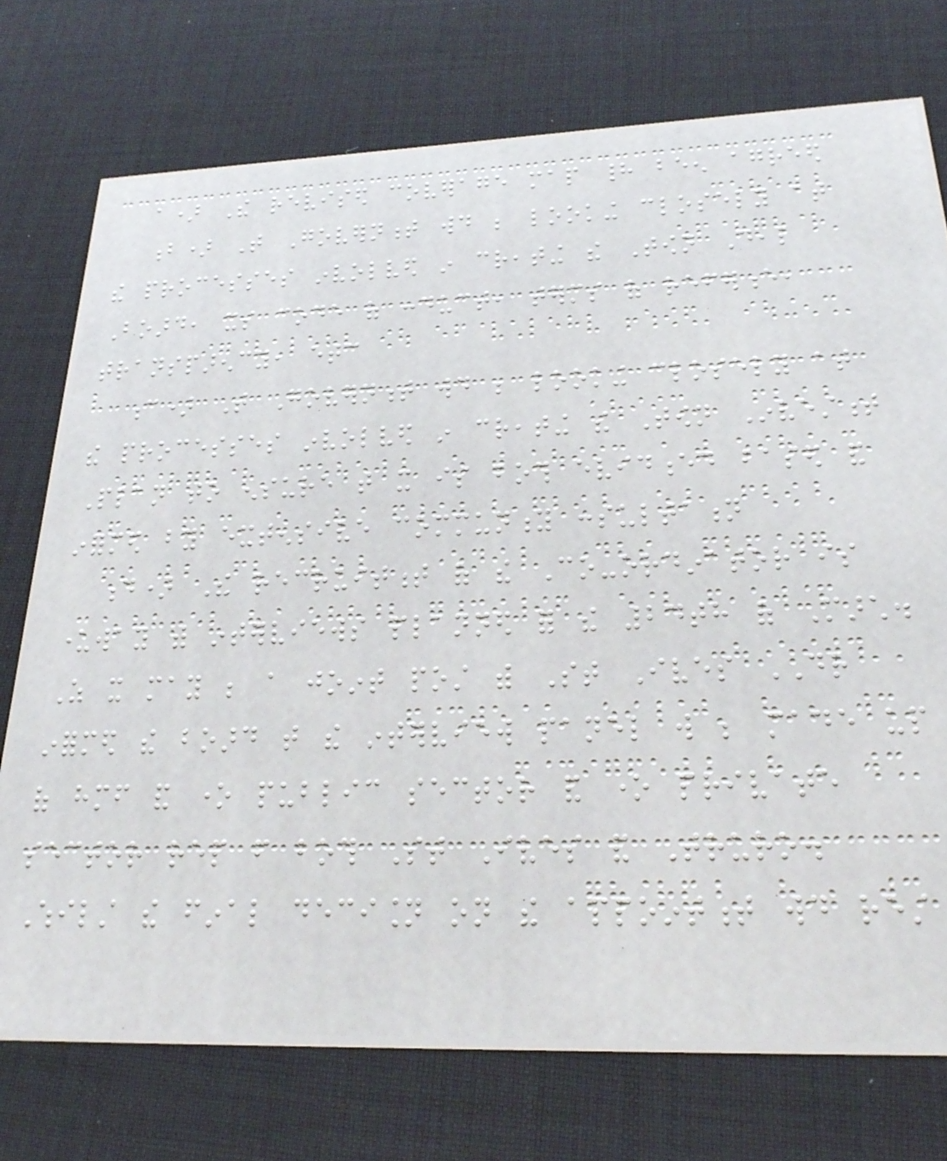a) The revised coverage map had been agreed
b) That Government would be looking closely at
the processes involved in creating the Town Deal
Board, its code of conduct, terms of reference,
transparency, etc
c) That Government would be looking closely at
the processes involved in creating the Town Investment
Plan to ensure that it is both evidenced based and
informed by extensive community consultation
d) The recruitment of the Co-ordinator is
underway with interviews planned for the 24th of March.
As it may be a joint post with St Ives DR
informed the board that the interview panel will be made up
of himself and one public sector and one private
sector rep from both St Ives and Truro.
Whilst the final decision on the appointment would rest
